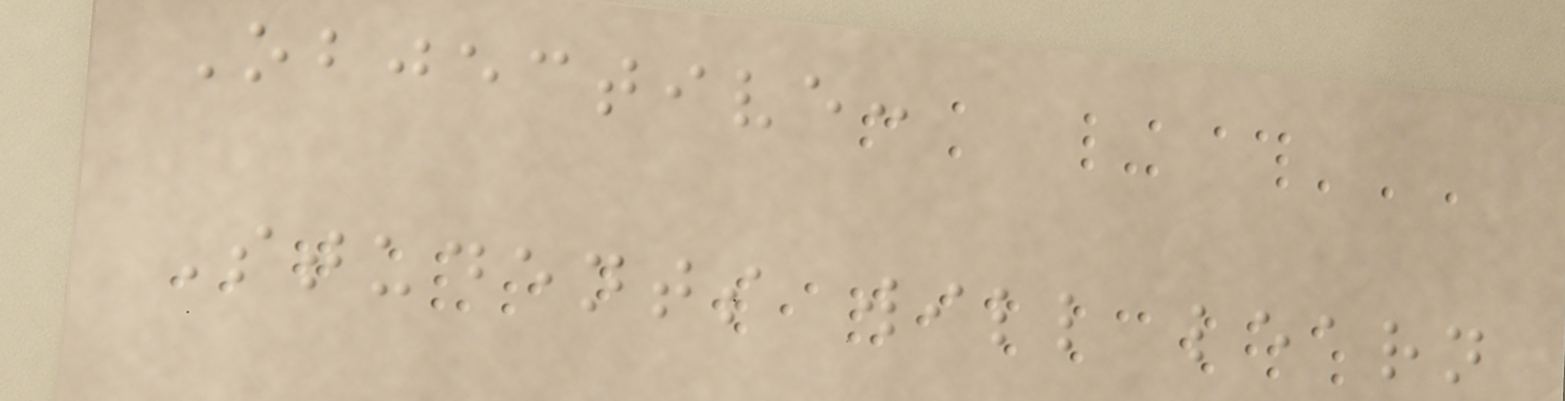Objective:
Students will learn
